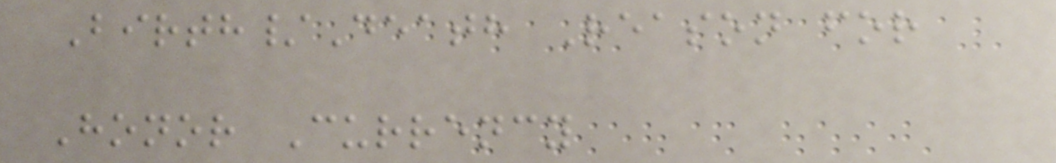Birth/Death Reason for
Honor Currency
